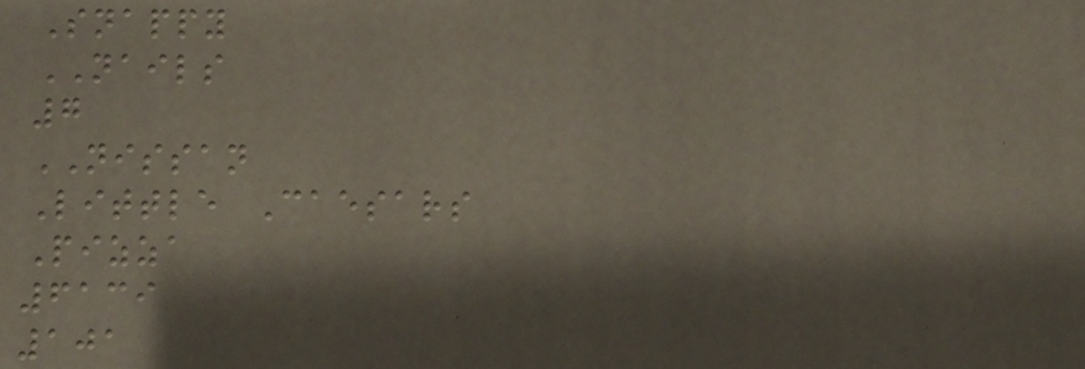Snappy
NAILS
7
NISSAN
Little Caesars
Pizza
6139
101
